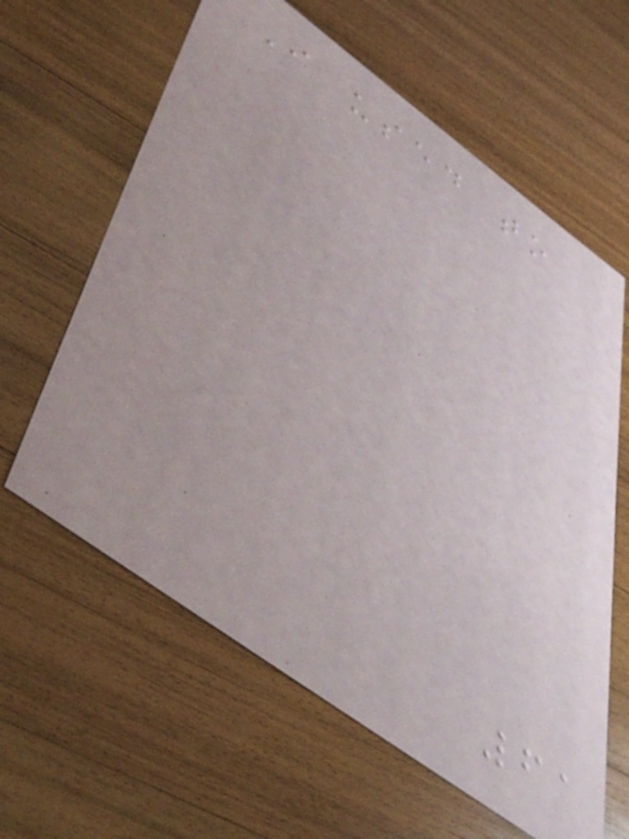I used to
61
